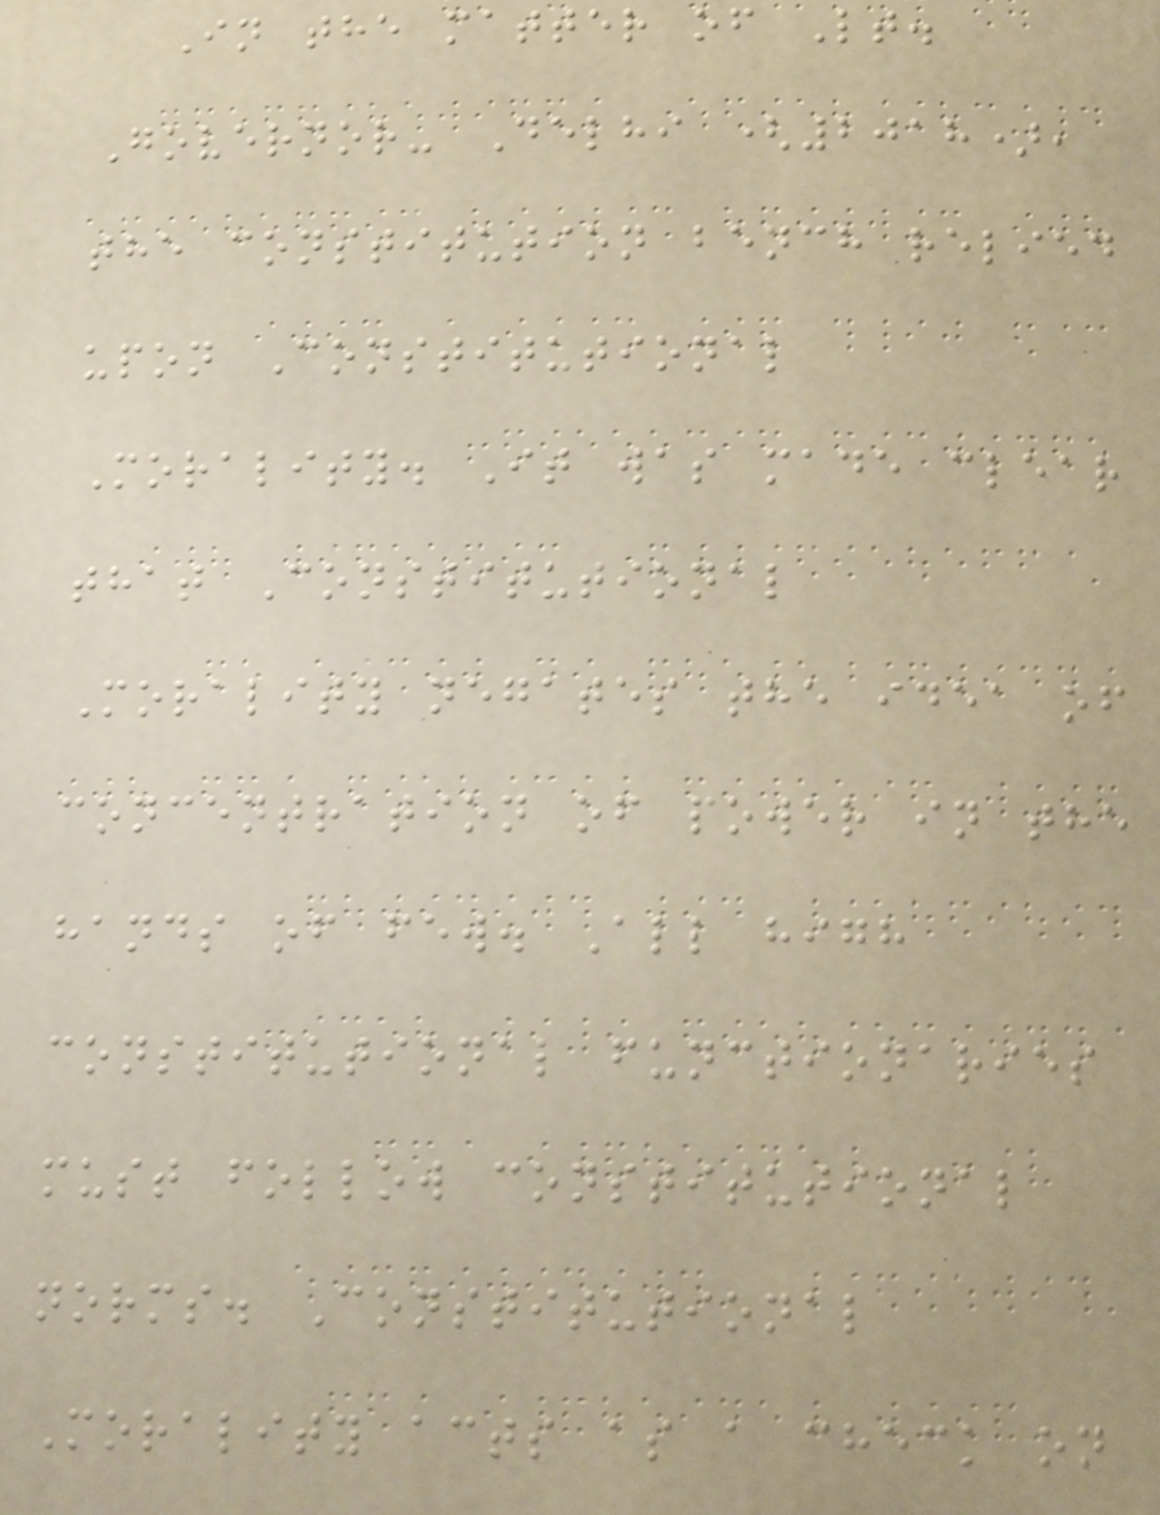In the matter of Lt.
Governor- Delhi (2018),
the constitution bench relied
upon Constitutional
Morality. It was made clear
that Constitutional
Morality negates the idea of
concentration of power in the
hands of few. All high
constitutional functionaries
must follow constitutional
norms. Constitutional
Morality acts as a check on
